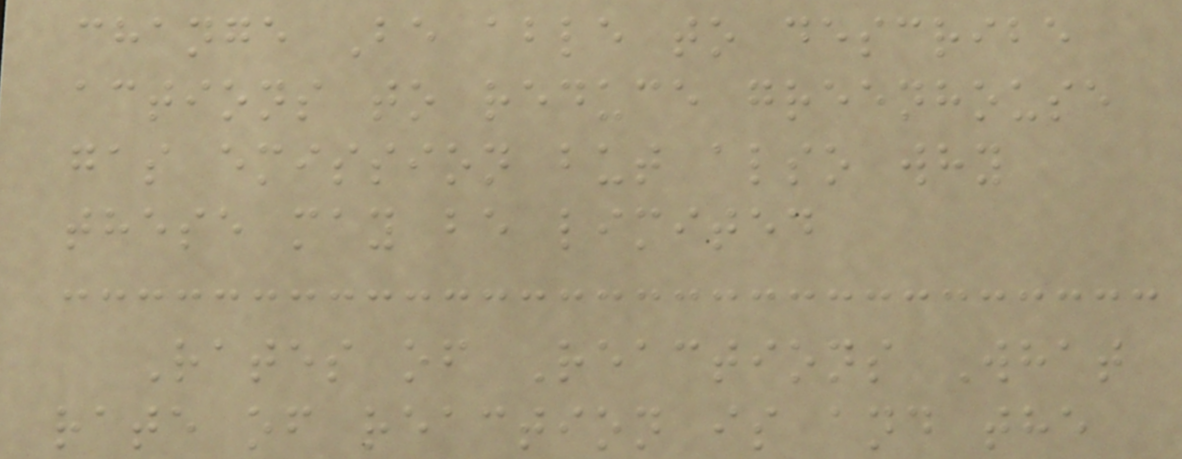change Be able to describe
actions to reduce greenhouse
gas emission but also why
these may be limited
Rates of Reactions What
rate of reaction is and the
